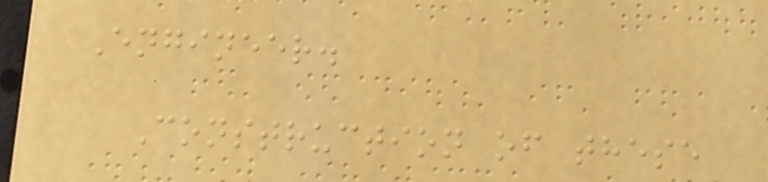Engineer.
Construction of these
